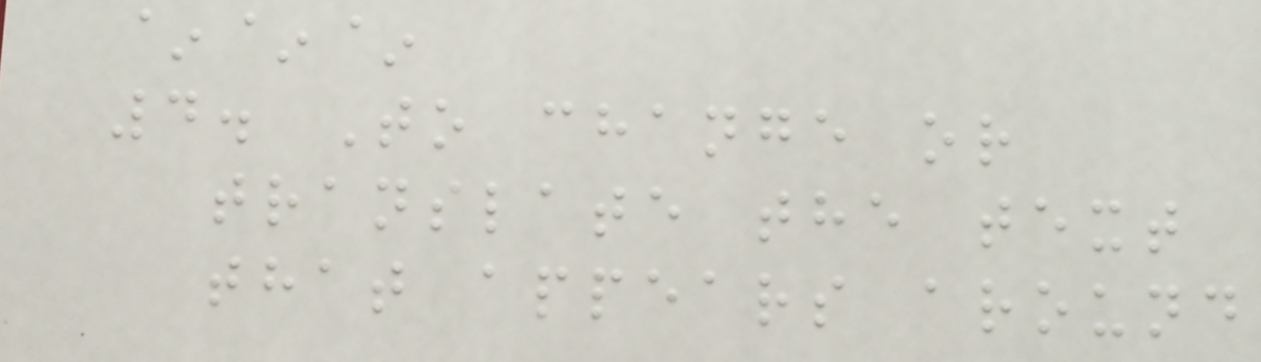~~~
4. To change or
translate the text
that appears around
